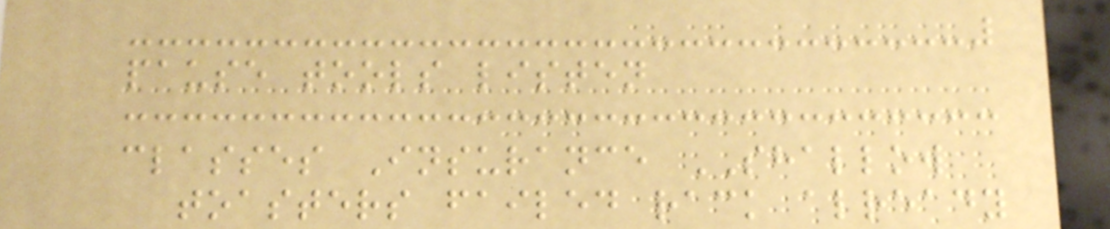pause tools listen
classes Insurance SHALLOW
toasters failed rack already
